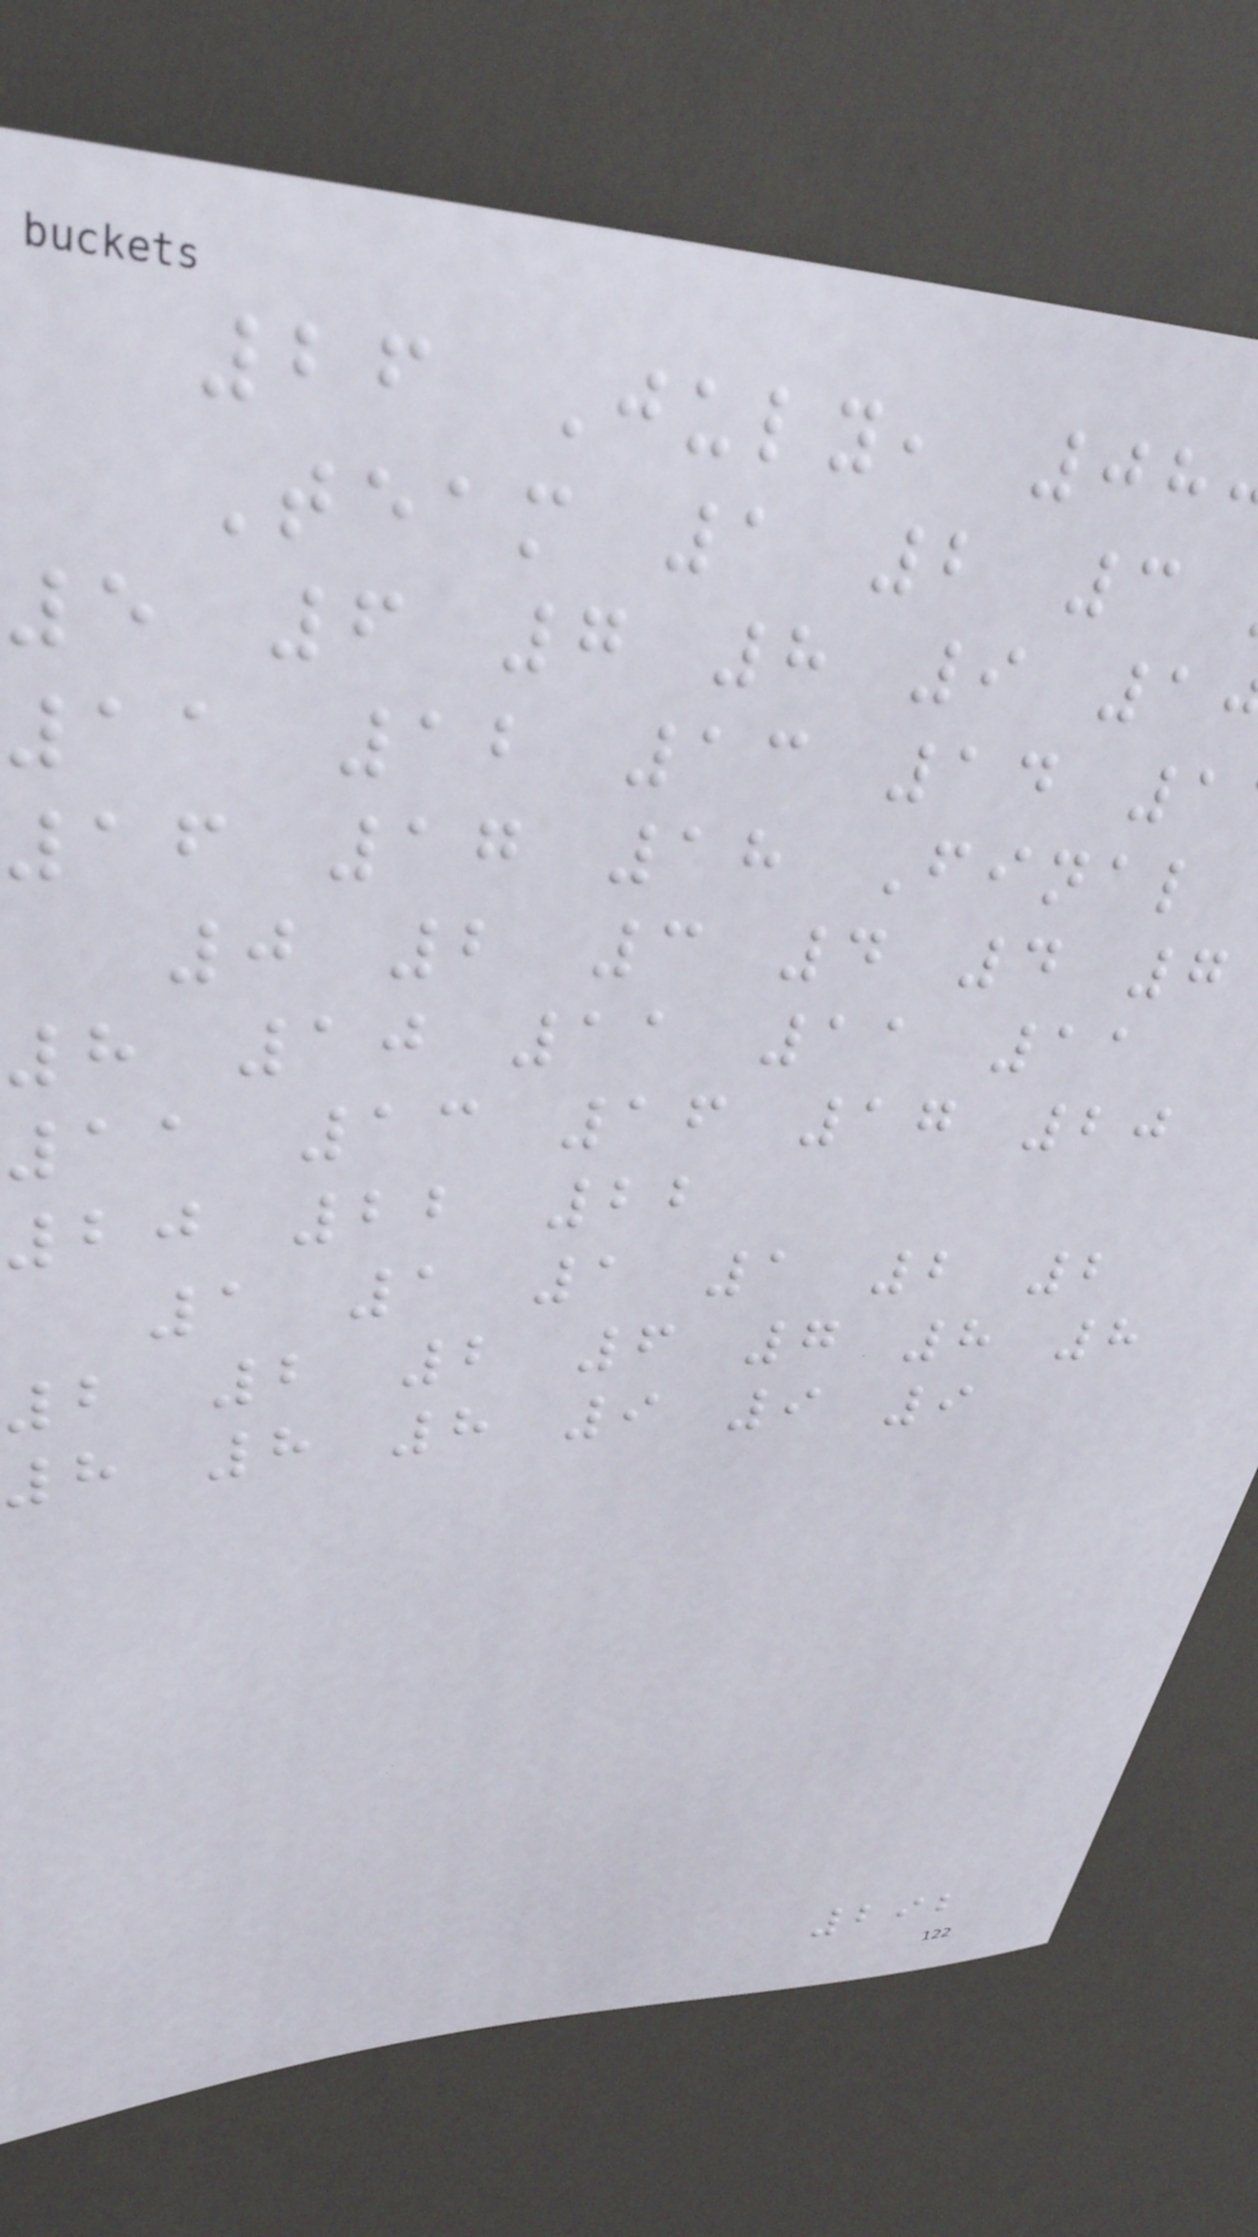26 July, 08
Team 1 2 3
5 6 7 8 9 1
11 12 13 14 1
16 17 18 Final
0 2 3 4 4 7
8 10 11 11 11
11 13 16 17 20
20 22 22
1 1 1 1 2 2
2 2 2 6 7 8 8
8 8 8 9 9 9
292
